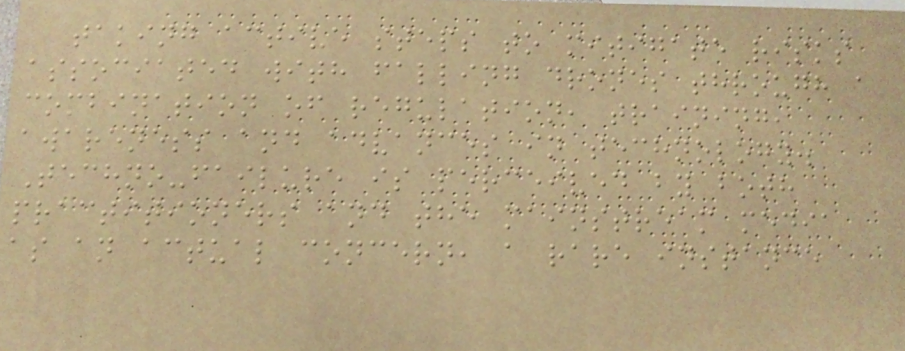taking active steps to mitigate risks
associated with falling drones through a
combination of regulation, training,
awareness and advances in technology.
Techno-failure is perceived by both
practitioners and the mainstream media
as an actual concern, a rare instance
